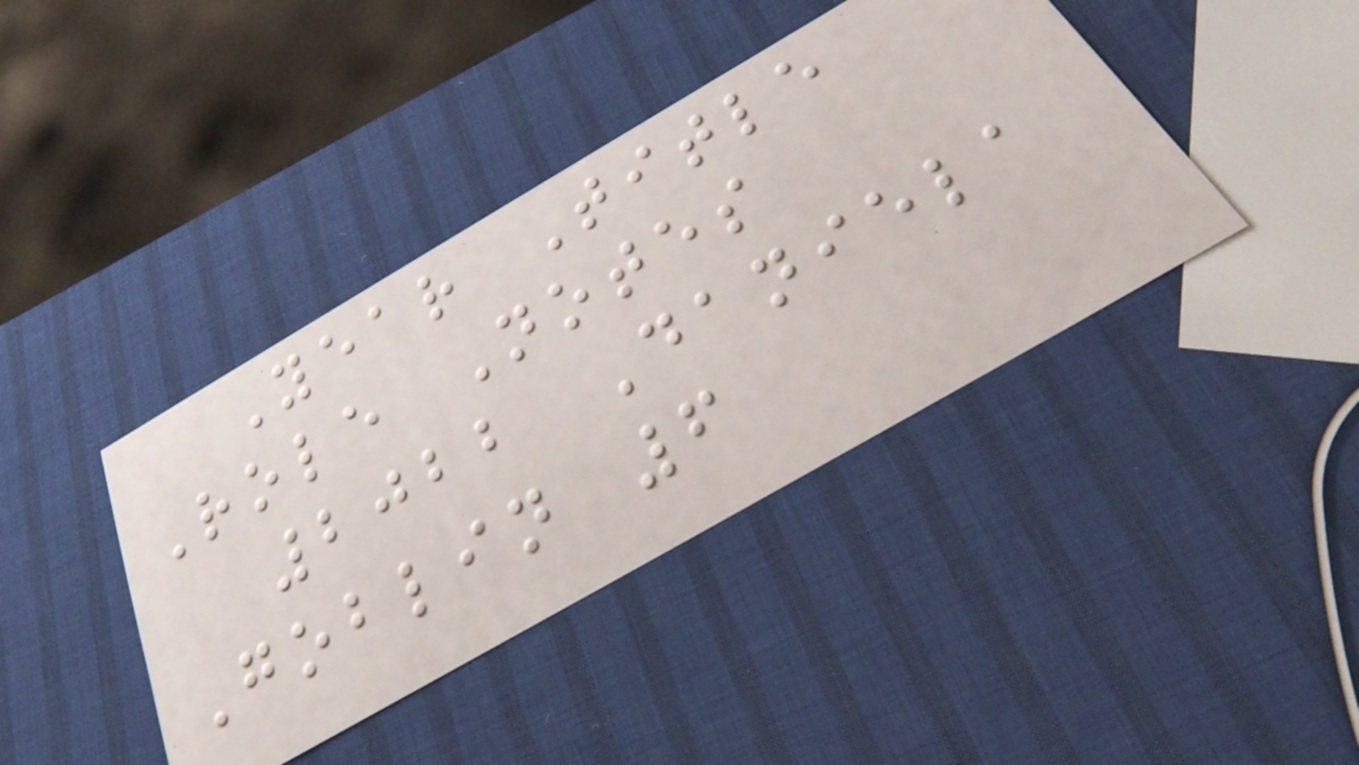Year Title
Role Notes
2022 Daniela
Goblin 6
